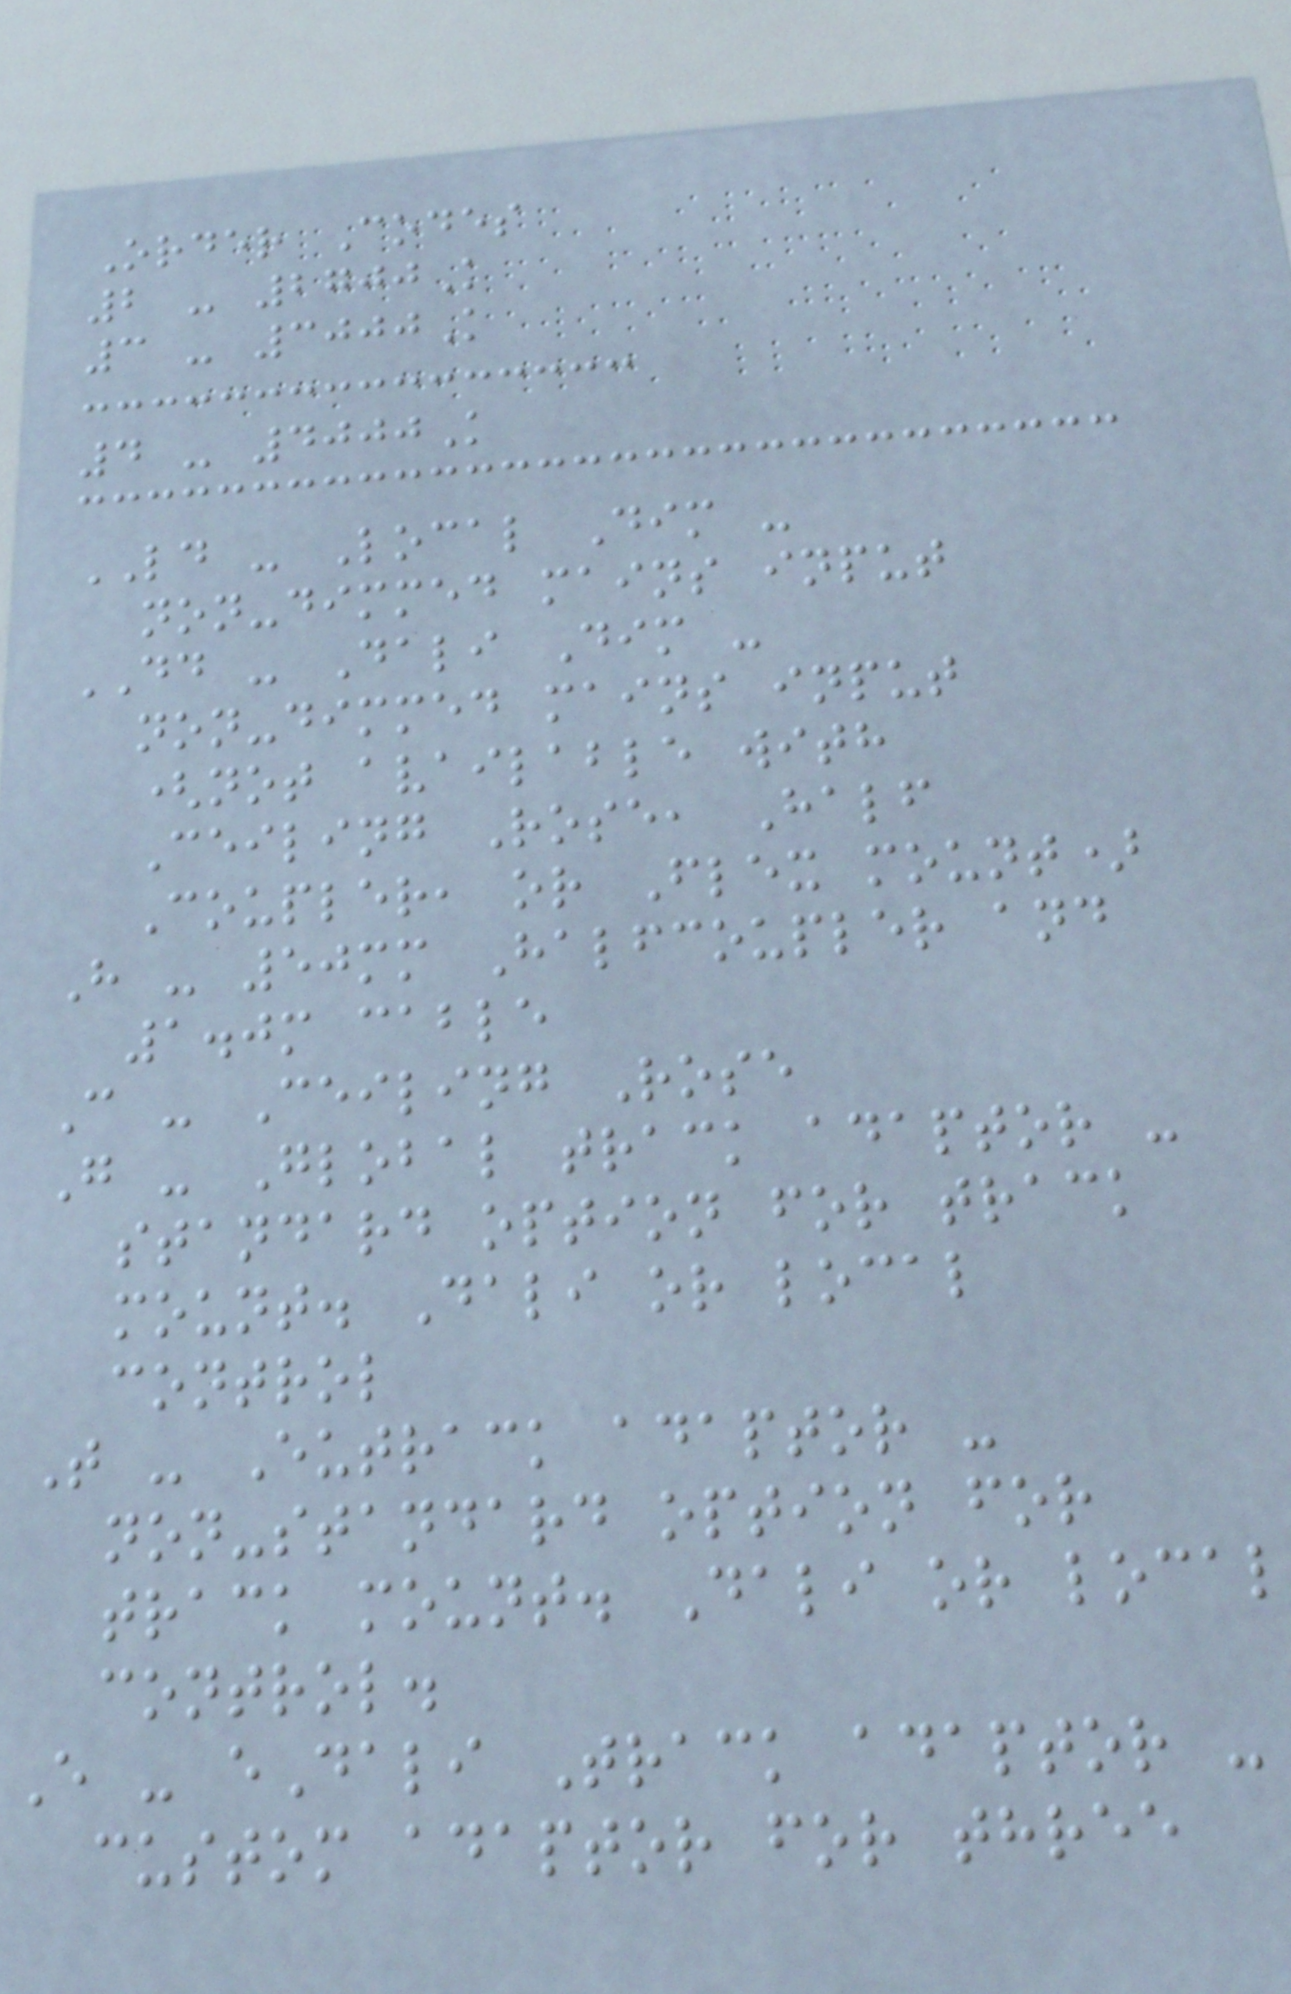Order Codes
2 - 2700K
3 - 3000K
4 - 4000K
LD - Local Dim -
non-dimmed mains input
DD - Dali Dim -
non-dimmed mains input
(not available with
Ceiling Rose, Half
Coupler, or Flex mount)
H - 50mm Halfcoupler and
1.0m cable
C - Ceiling Rose
G - Global track adaptor -
standard option for track
mount. Dali or local
control
T - Eutrack adaptor -
non-standard option for
track mount. Dali or local
control.
E - eDali Track adaptor -
custom adaptor for three
